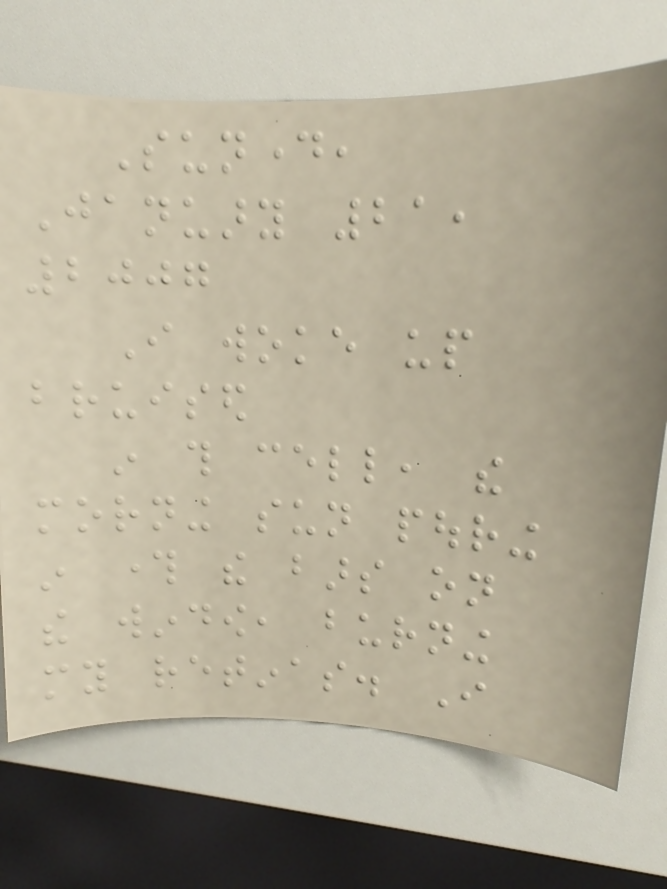Sunday,
January 21,
2007
I woke up
bruised
in this cell, the
morning sun pouring
in through the bars on
the window, burning
my retinas. I
